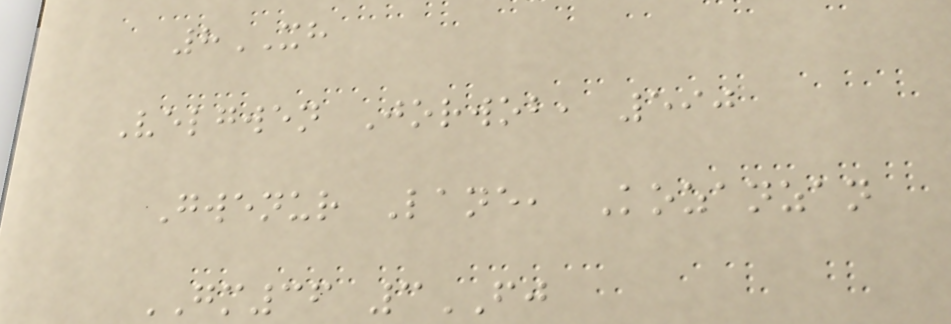8XH
Velgwen Jorwob, 590
Gwenur Lane, Kozanzan
GM36 3FJ
